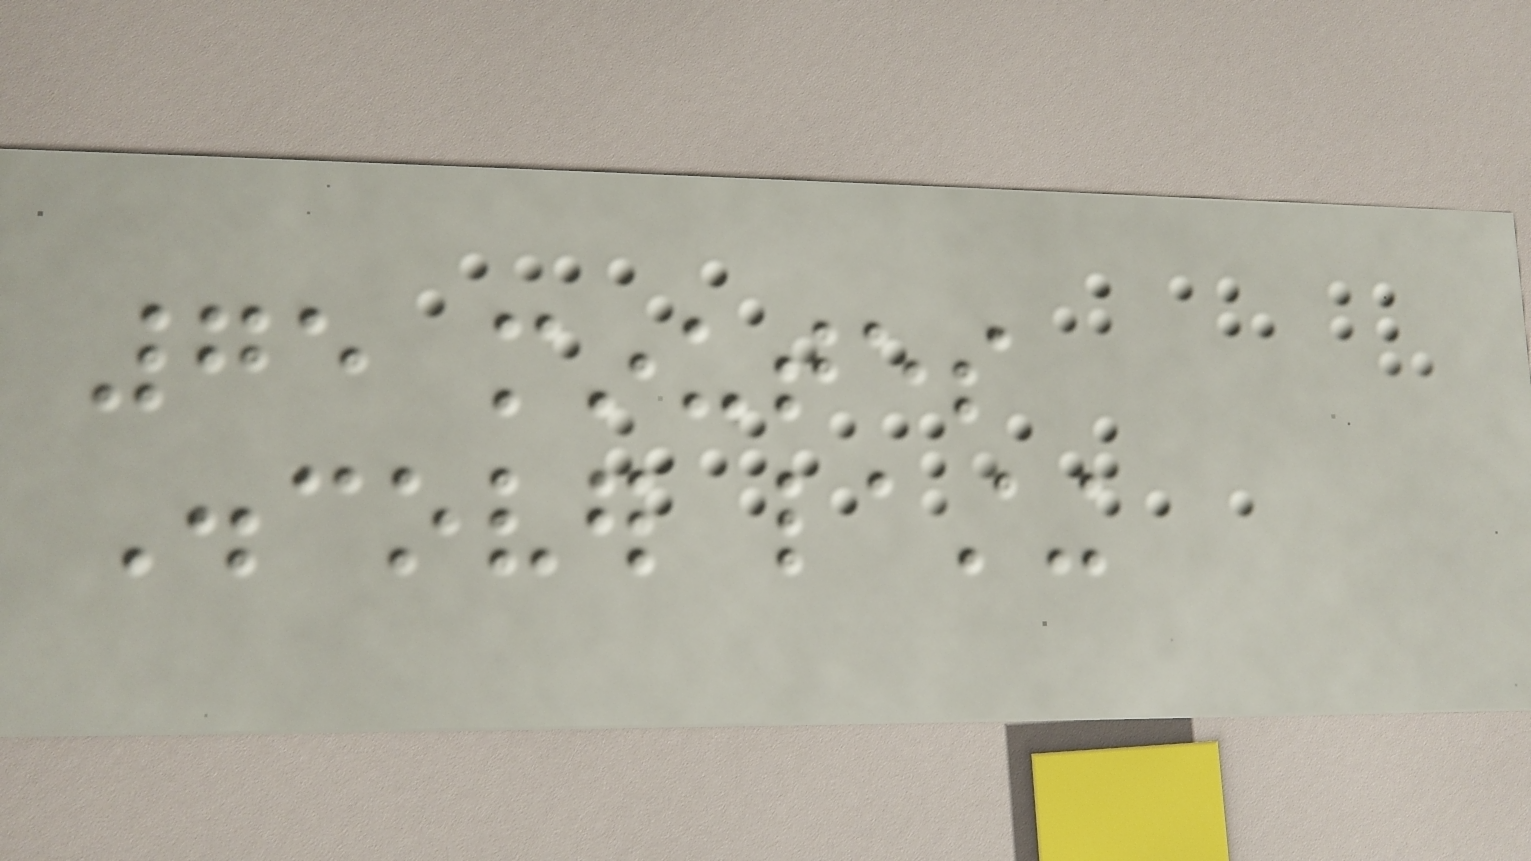75 minutes
Discover lasting
